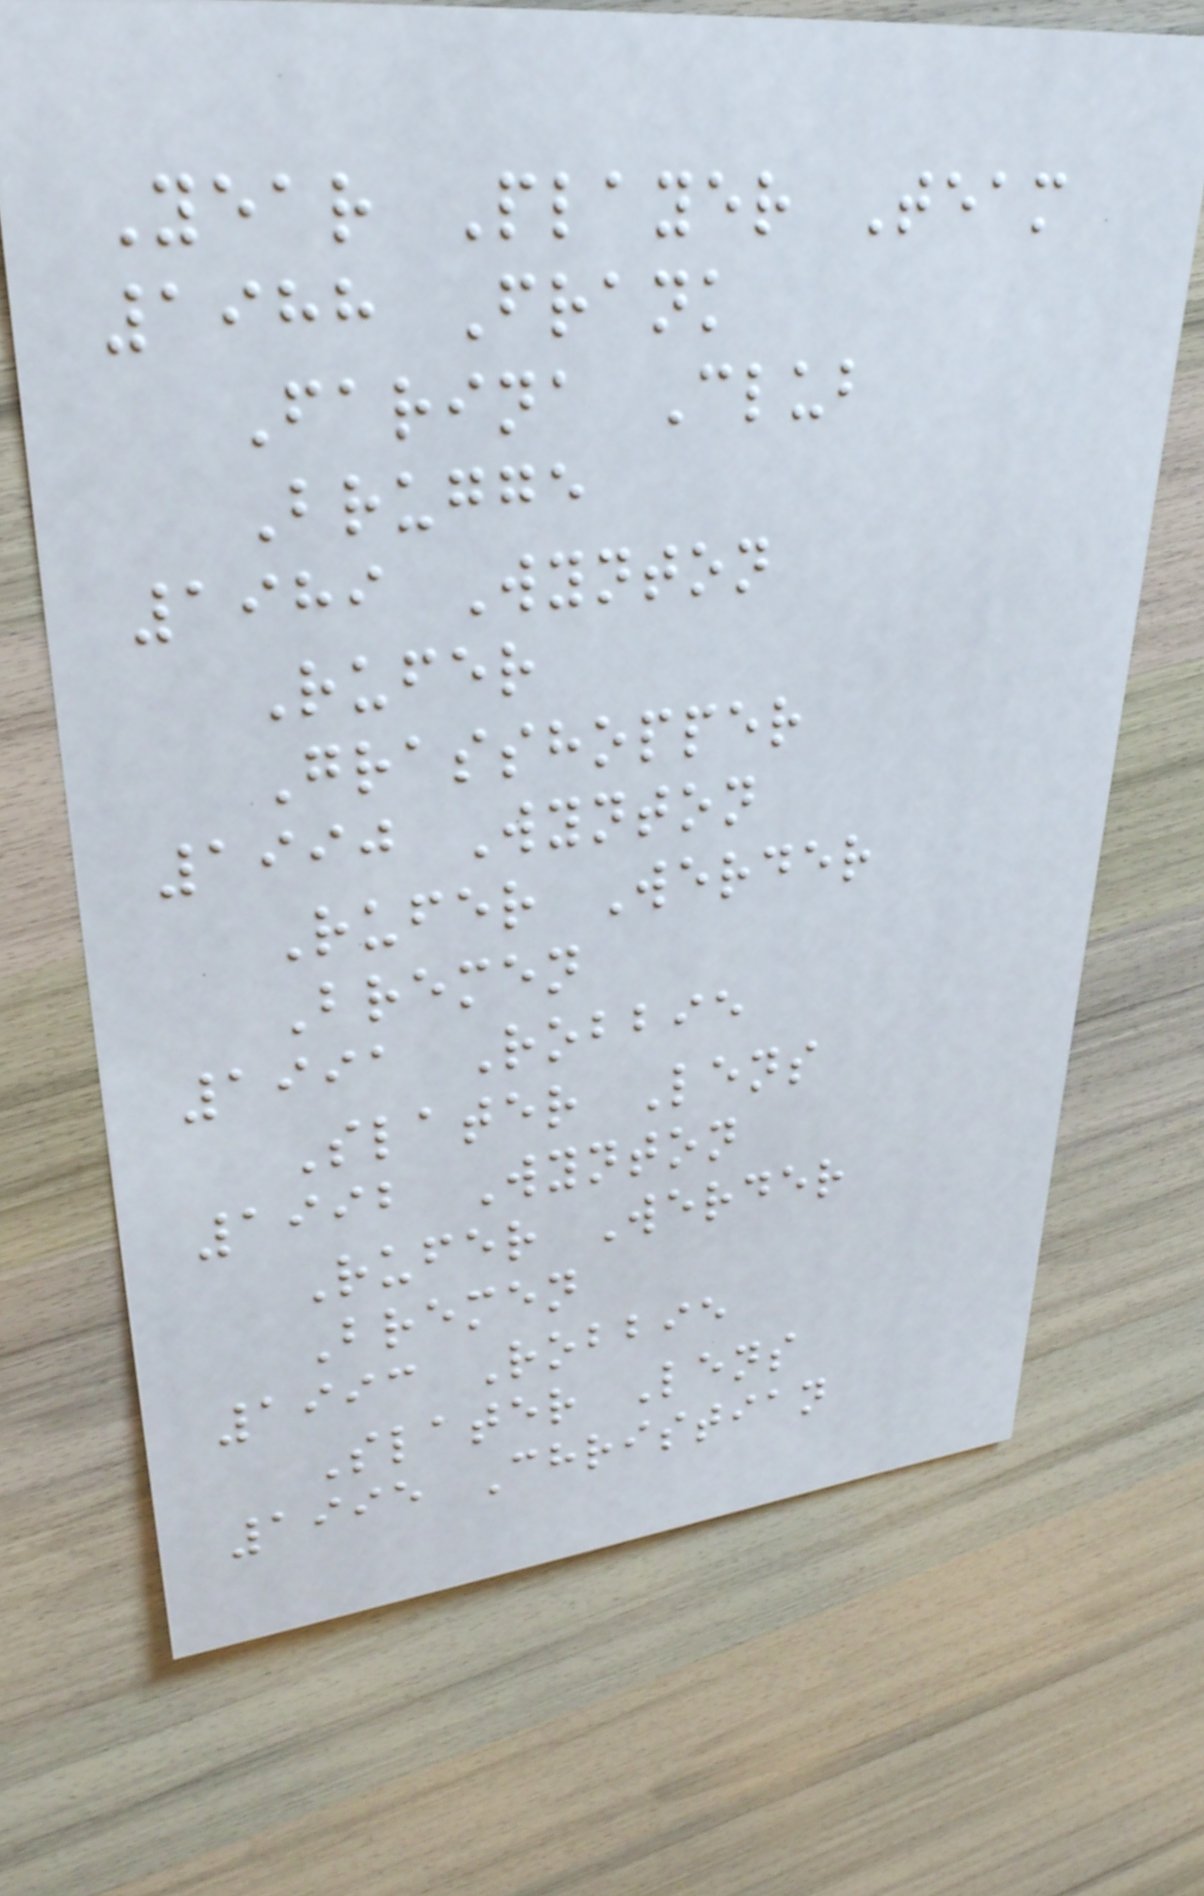Year Player Team
1988 Frank
Farina Club
Brugge
1989 Wynton
Rufer
Grasshopper
1990 Wynton
Rufer Werder
Bremen
1991 Robbie
Slater Lens
1992 Wynton
Rufer Werder
Bremen
1993 Robbie
Slater Lens
1995 Christian
